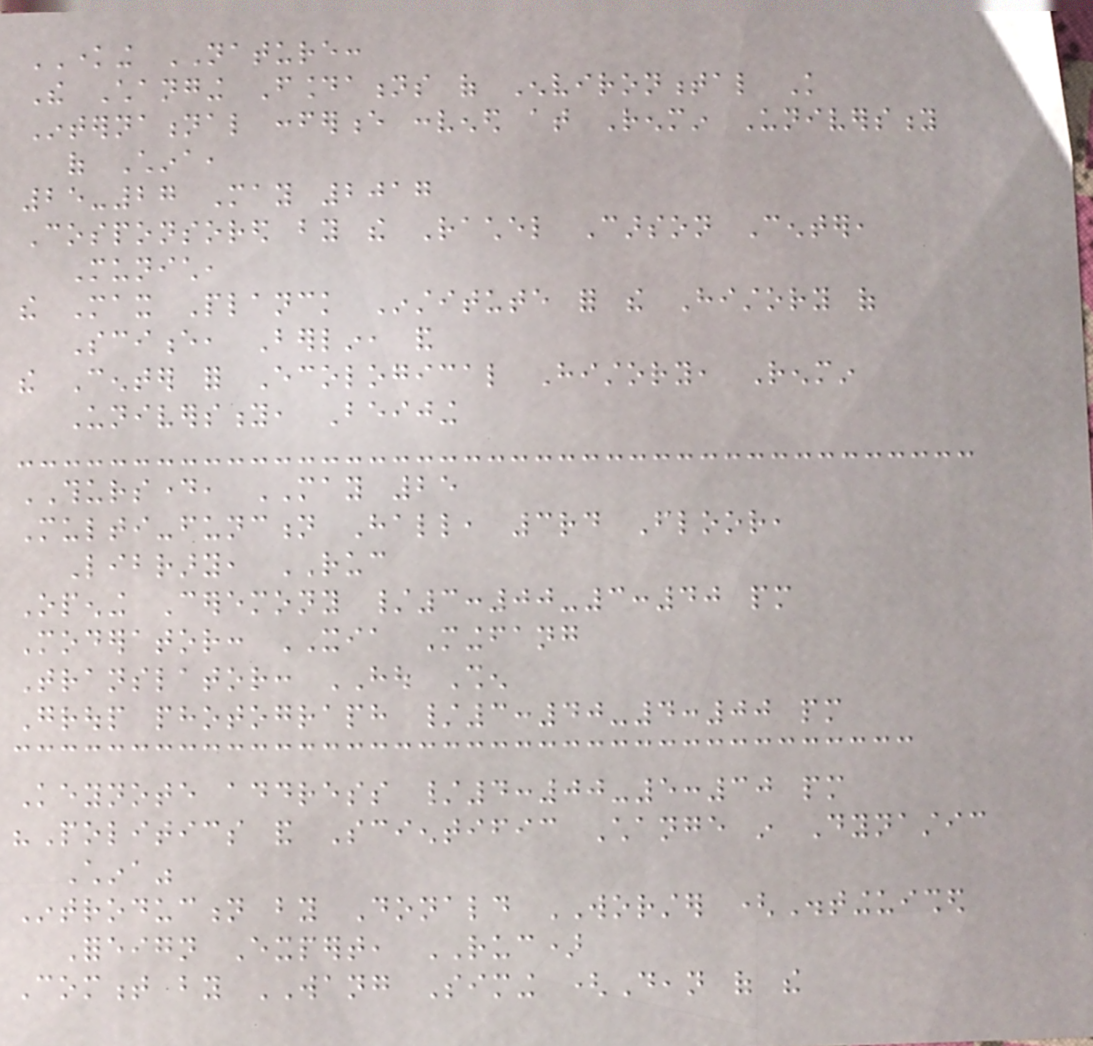KNOWING NATURE:
The Changing Foundations of Environmental Knowledge
International conference convened at Renmin University
of China,
25-27 May 2017
Cosponsored by the Rachel Carson Center,
Munich,
the Max Planck Institute for the History of
Science, Berlin, and
the Center for Ecological History, Renmin
University, Beijing
THURSDAY, MAY 25
Multi-function Hall, 3rd Floor,
Library, RUC
Opening Ceremony /3:00-3:40 pm
Moderator: XIA Mingfang
Translator: HOU Shen
Group photograph /3:40-4:00 pm
Keynote address /4:00-5:30 pm
"Politics and Scientific Change in Dynastic
China"
Introduction by Donald WORSTER (Distinguished
Foreign Expert, RUC)
Comment by WANG Siming (Dean of the
